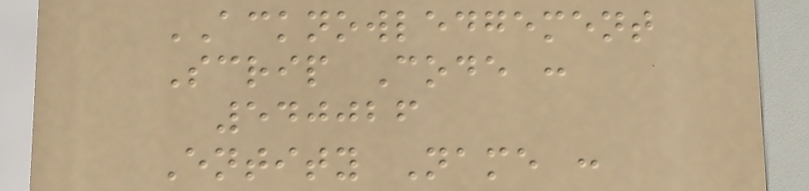ACKNOWLEDGEMENT
Scrip Code :
540026
Entity Name :
